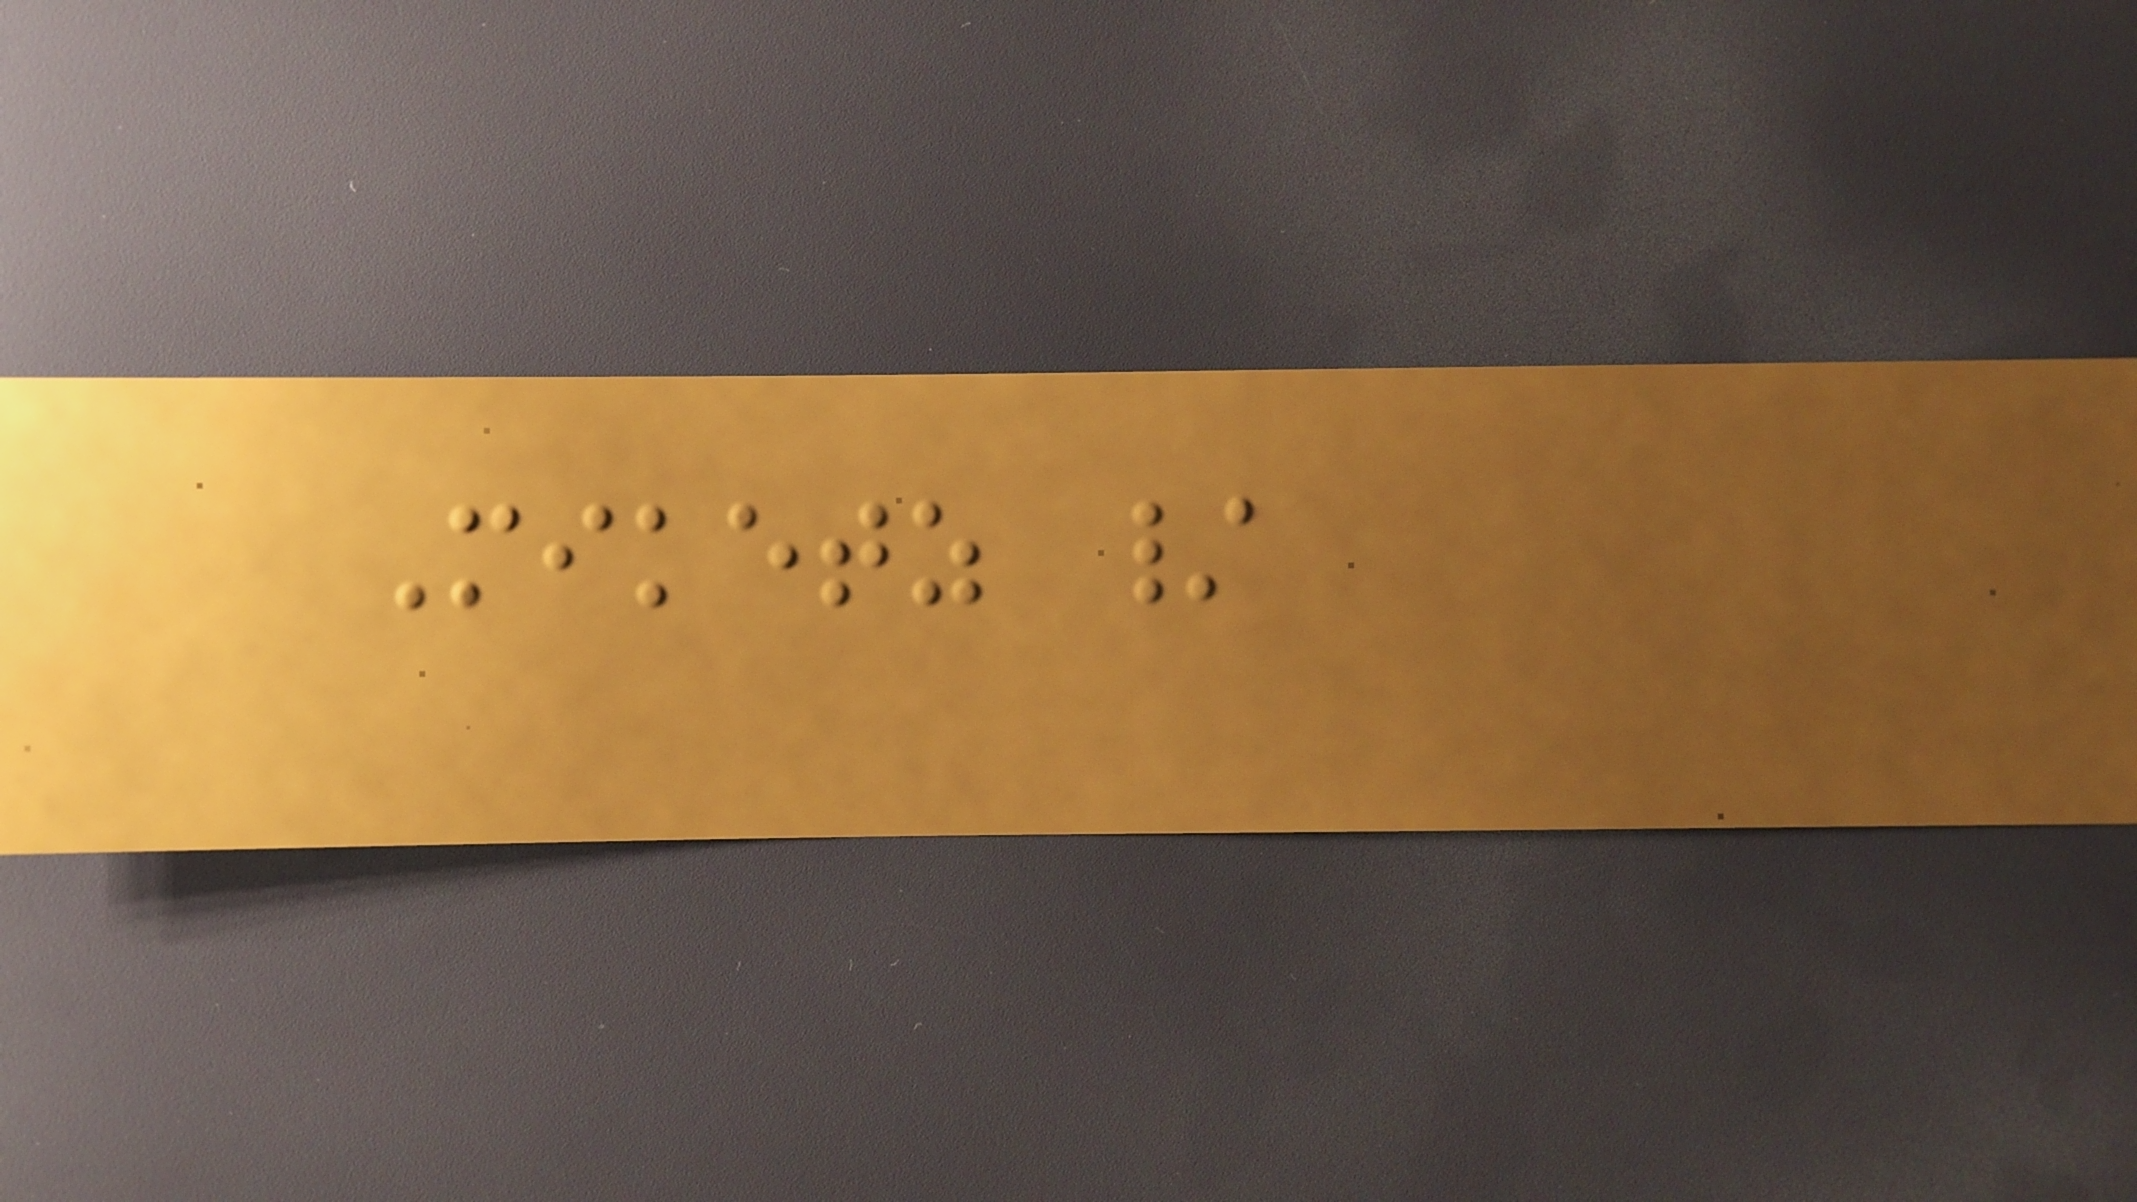Miketz /
